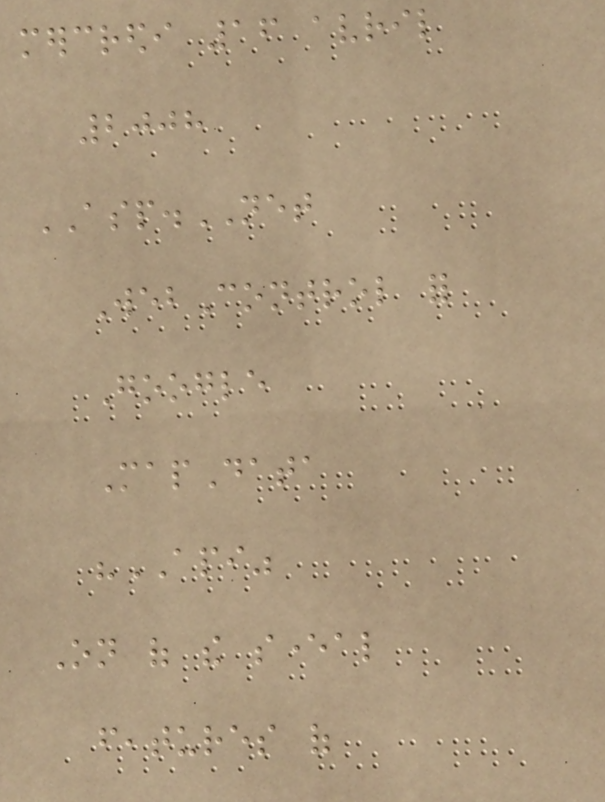mercredi 16 avril
2008
ASP.NET
WebControl for
Google
MapData
"API"
On of the several
features of
